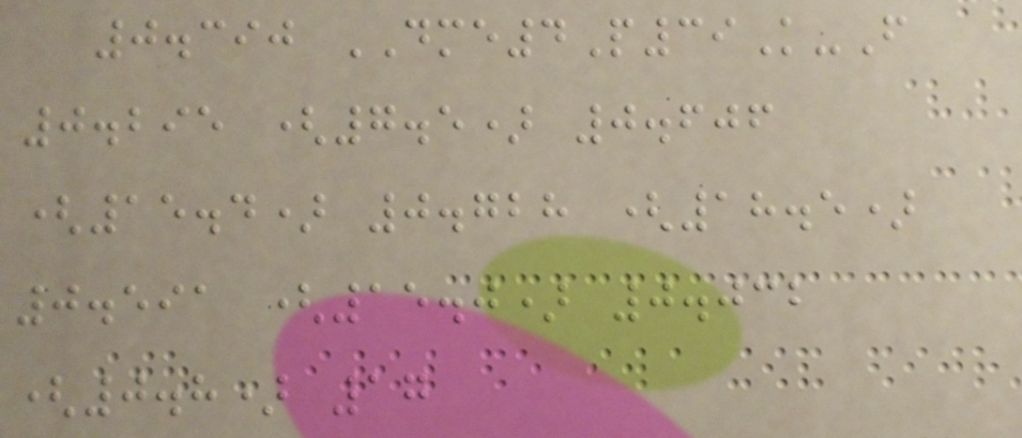0.390 DME4P39K-F
0.295 (7.5) 0.606
(15.4) 0.728 (18.5)
0.591 (15.0) 0.032
(0.8) 17
